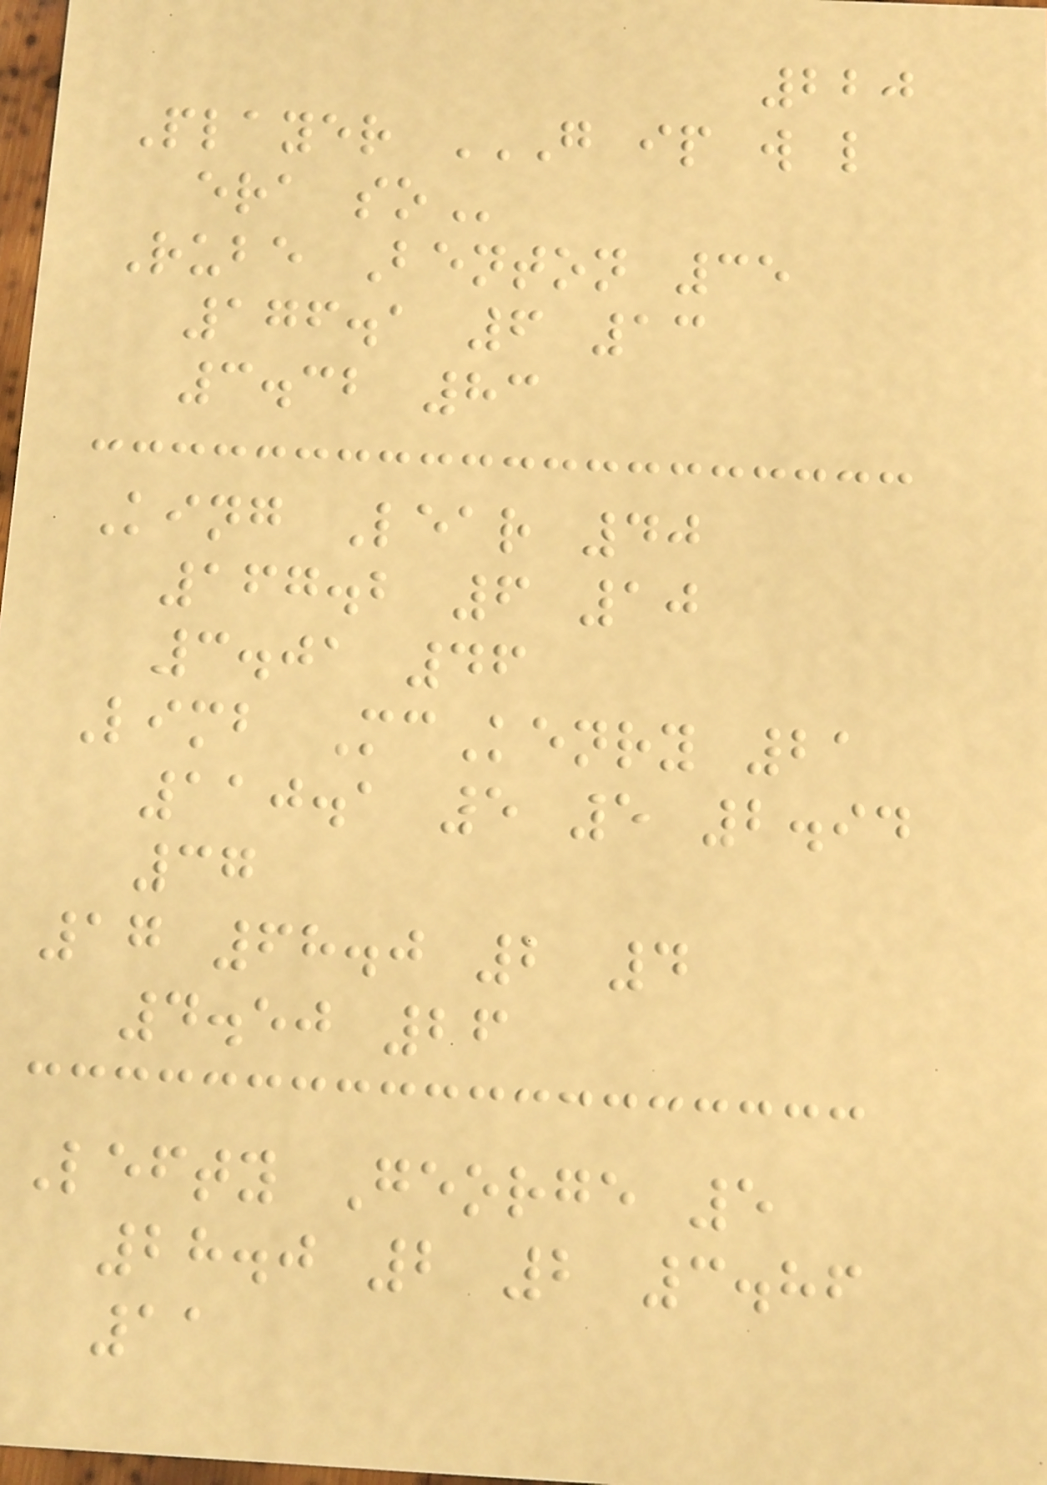220
Player G IP W L
ERA SO
Rube Benton 35
176.1 6 13
3.32 83
King Lear 40
167.2 6 10
3.01 46
Limb McKenry 21
110.1 5 5 2.94
37
17 68.0 2 4
4.50 26
Lefty George 5
28.0 2 2 3.86
11
